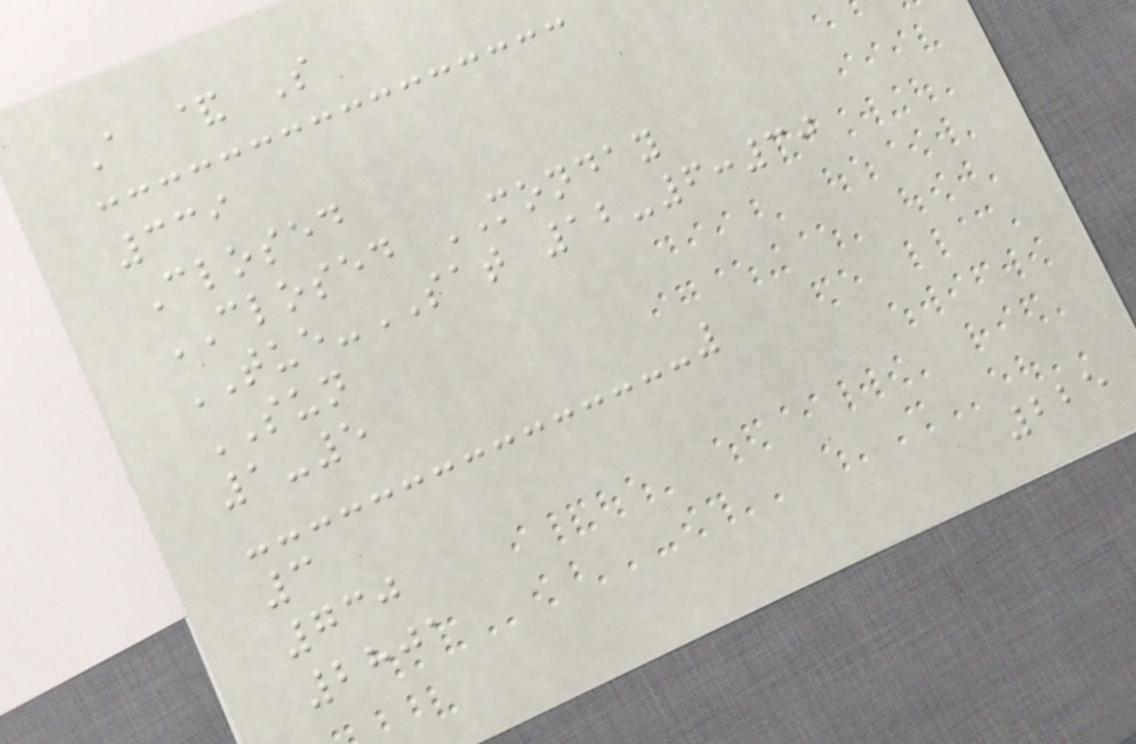A & S
339
Closed
CLOSED MONDAY
TUE-SAT 12-6:30
SUN
1-5
3
730
2801
225
